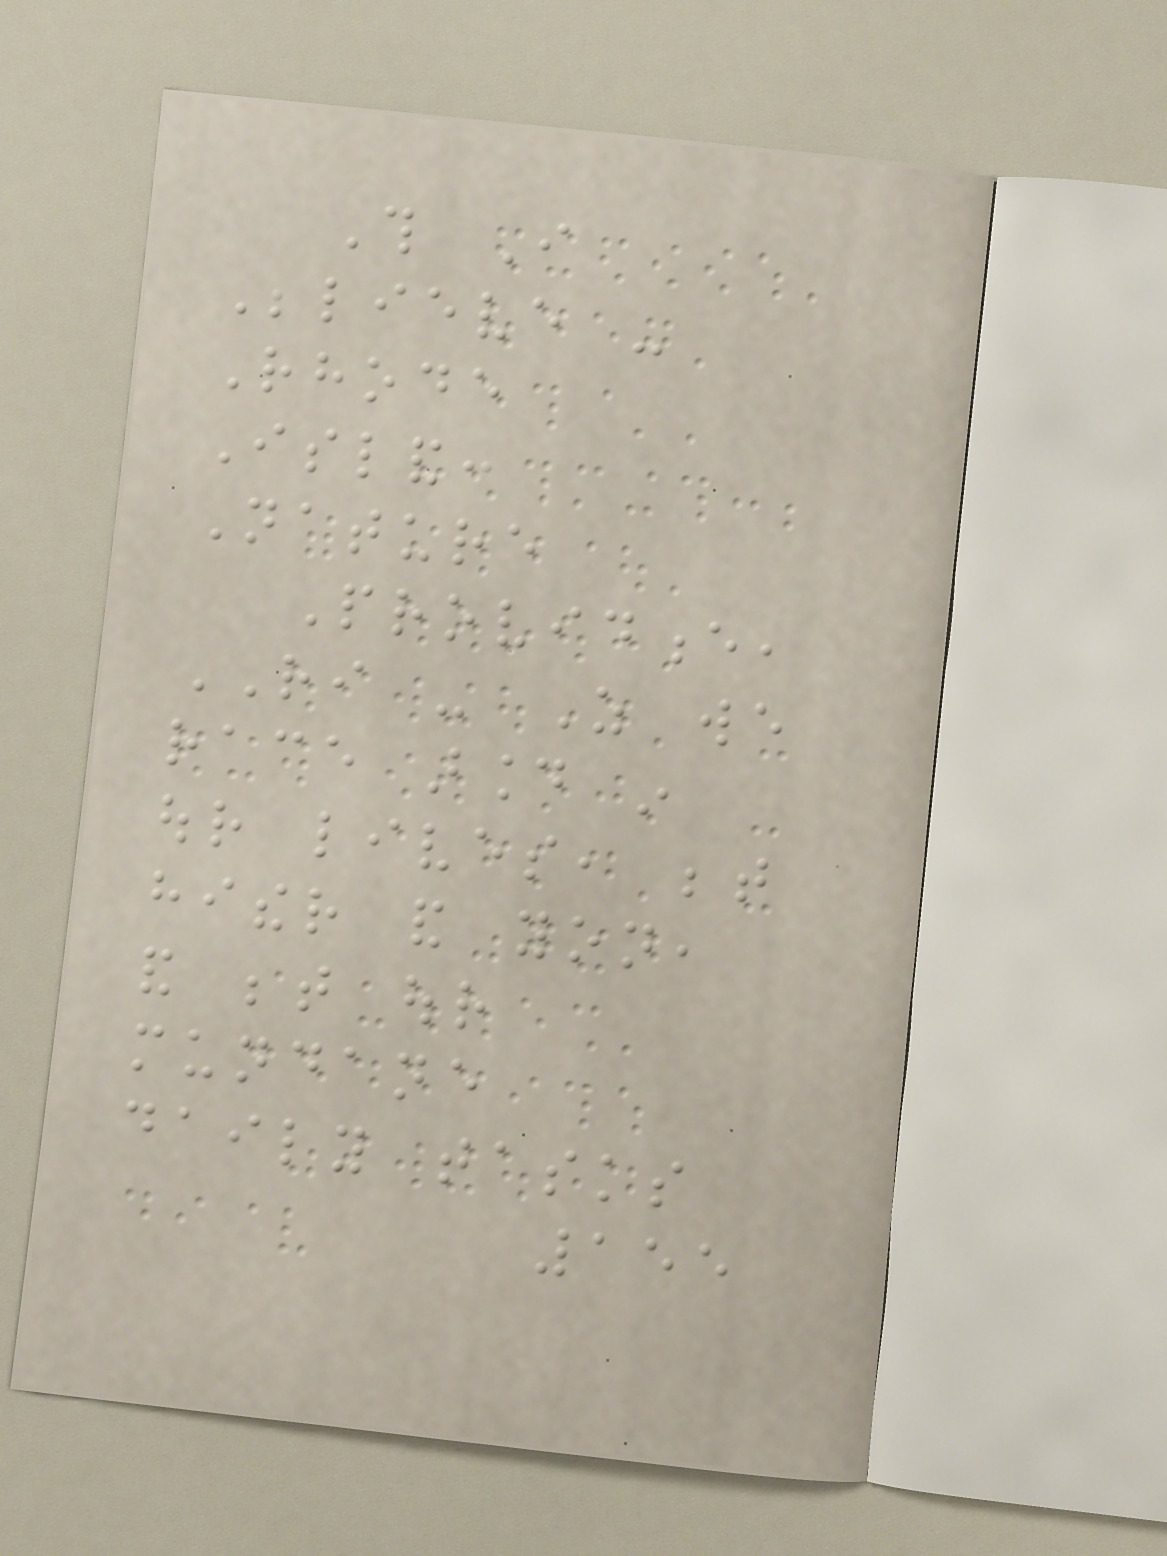This I
Believe -
Rhode
Island:
Nature
Providence,
RI - As we
race around in
our lives, between
hither and yon,
and between our
mundane
daily tasks
155
